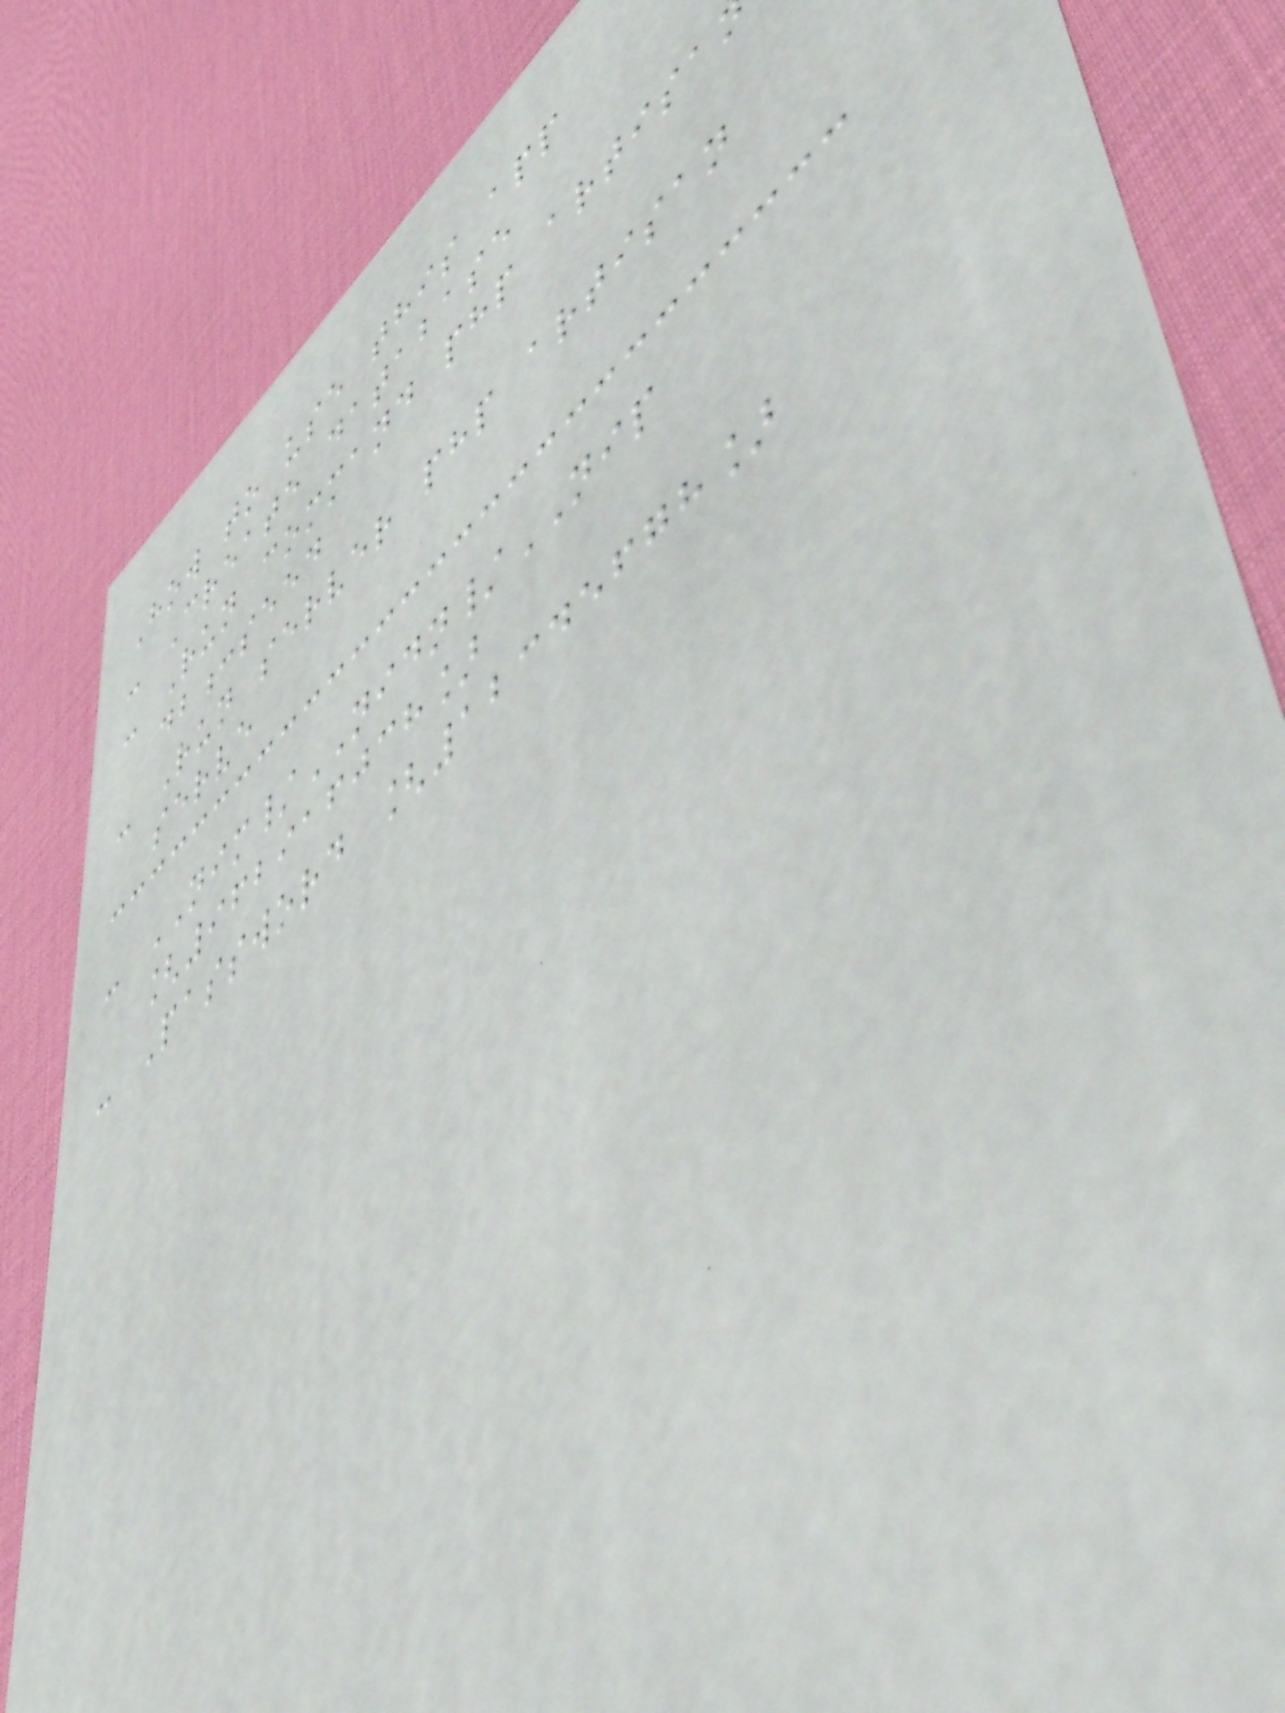How to use this app
- Create database
- Run command php artisa
db:seed
- Run server php artisan
serve
- NIM/NIDN/NIP
[962916038]
- Password [12345678]
